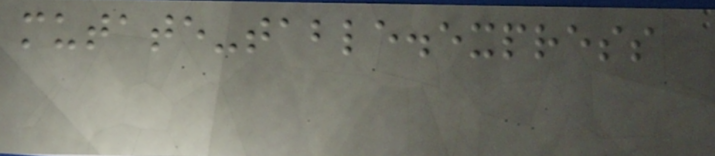mutate-table.express
